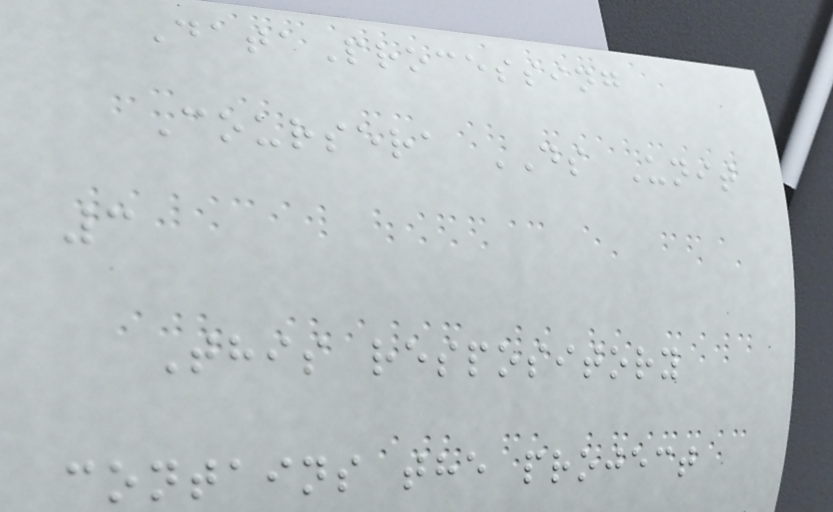DataProcessing
Coursera DS Unit
3
This respository
contains the project
